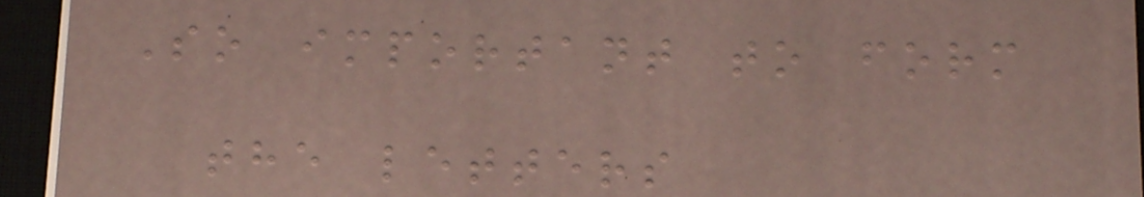So important to form
the letters
